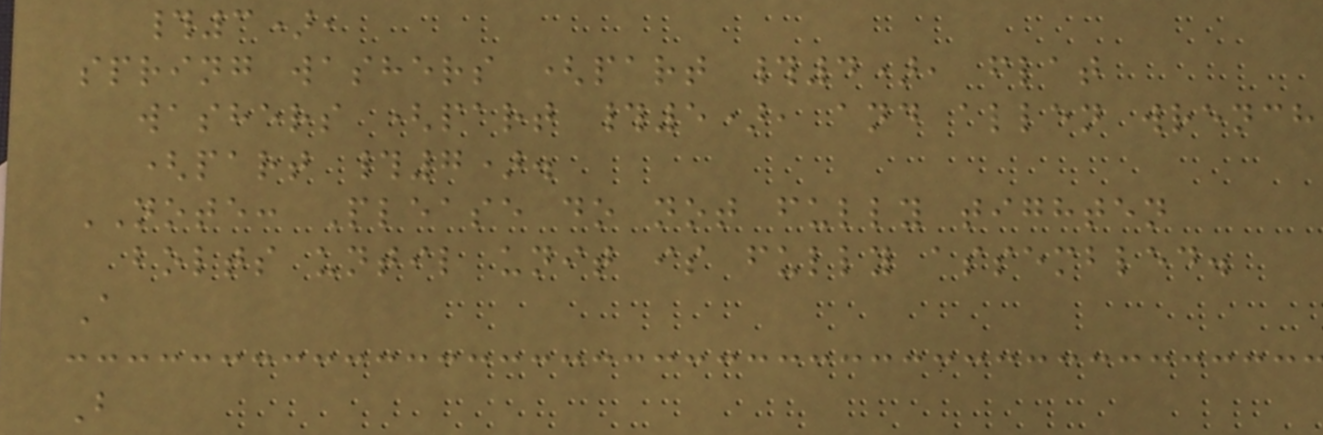#3),
spring washers (part #4), flat
washers (part #5), and allen wrench
(part #7).
NOTE: Please do not fully tighten
bolts until unit is fully assembled.
A
B
